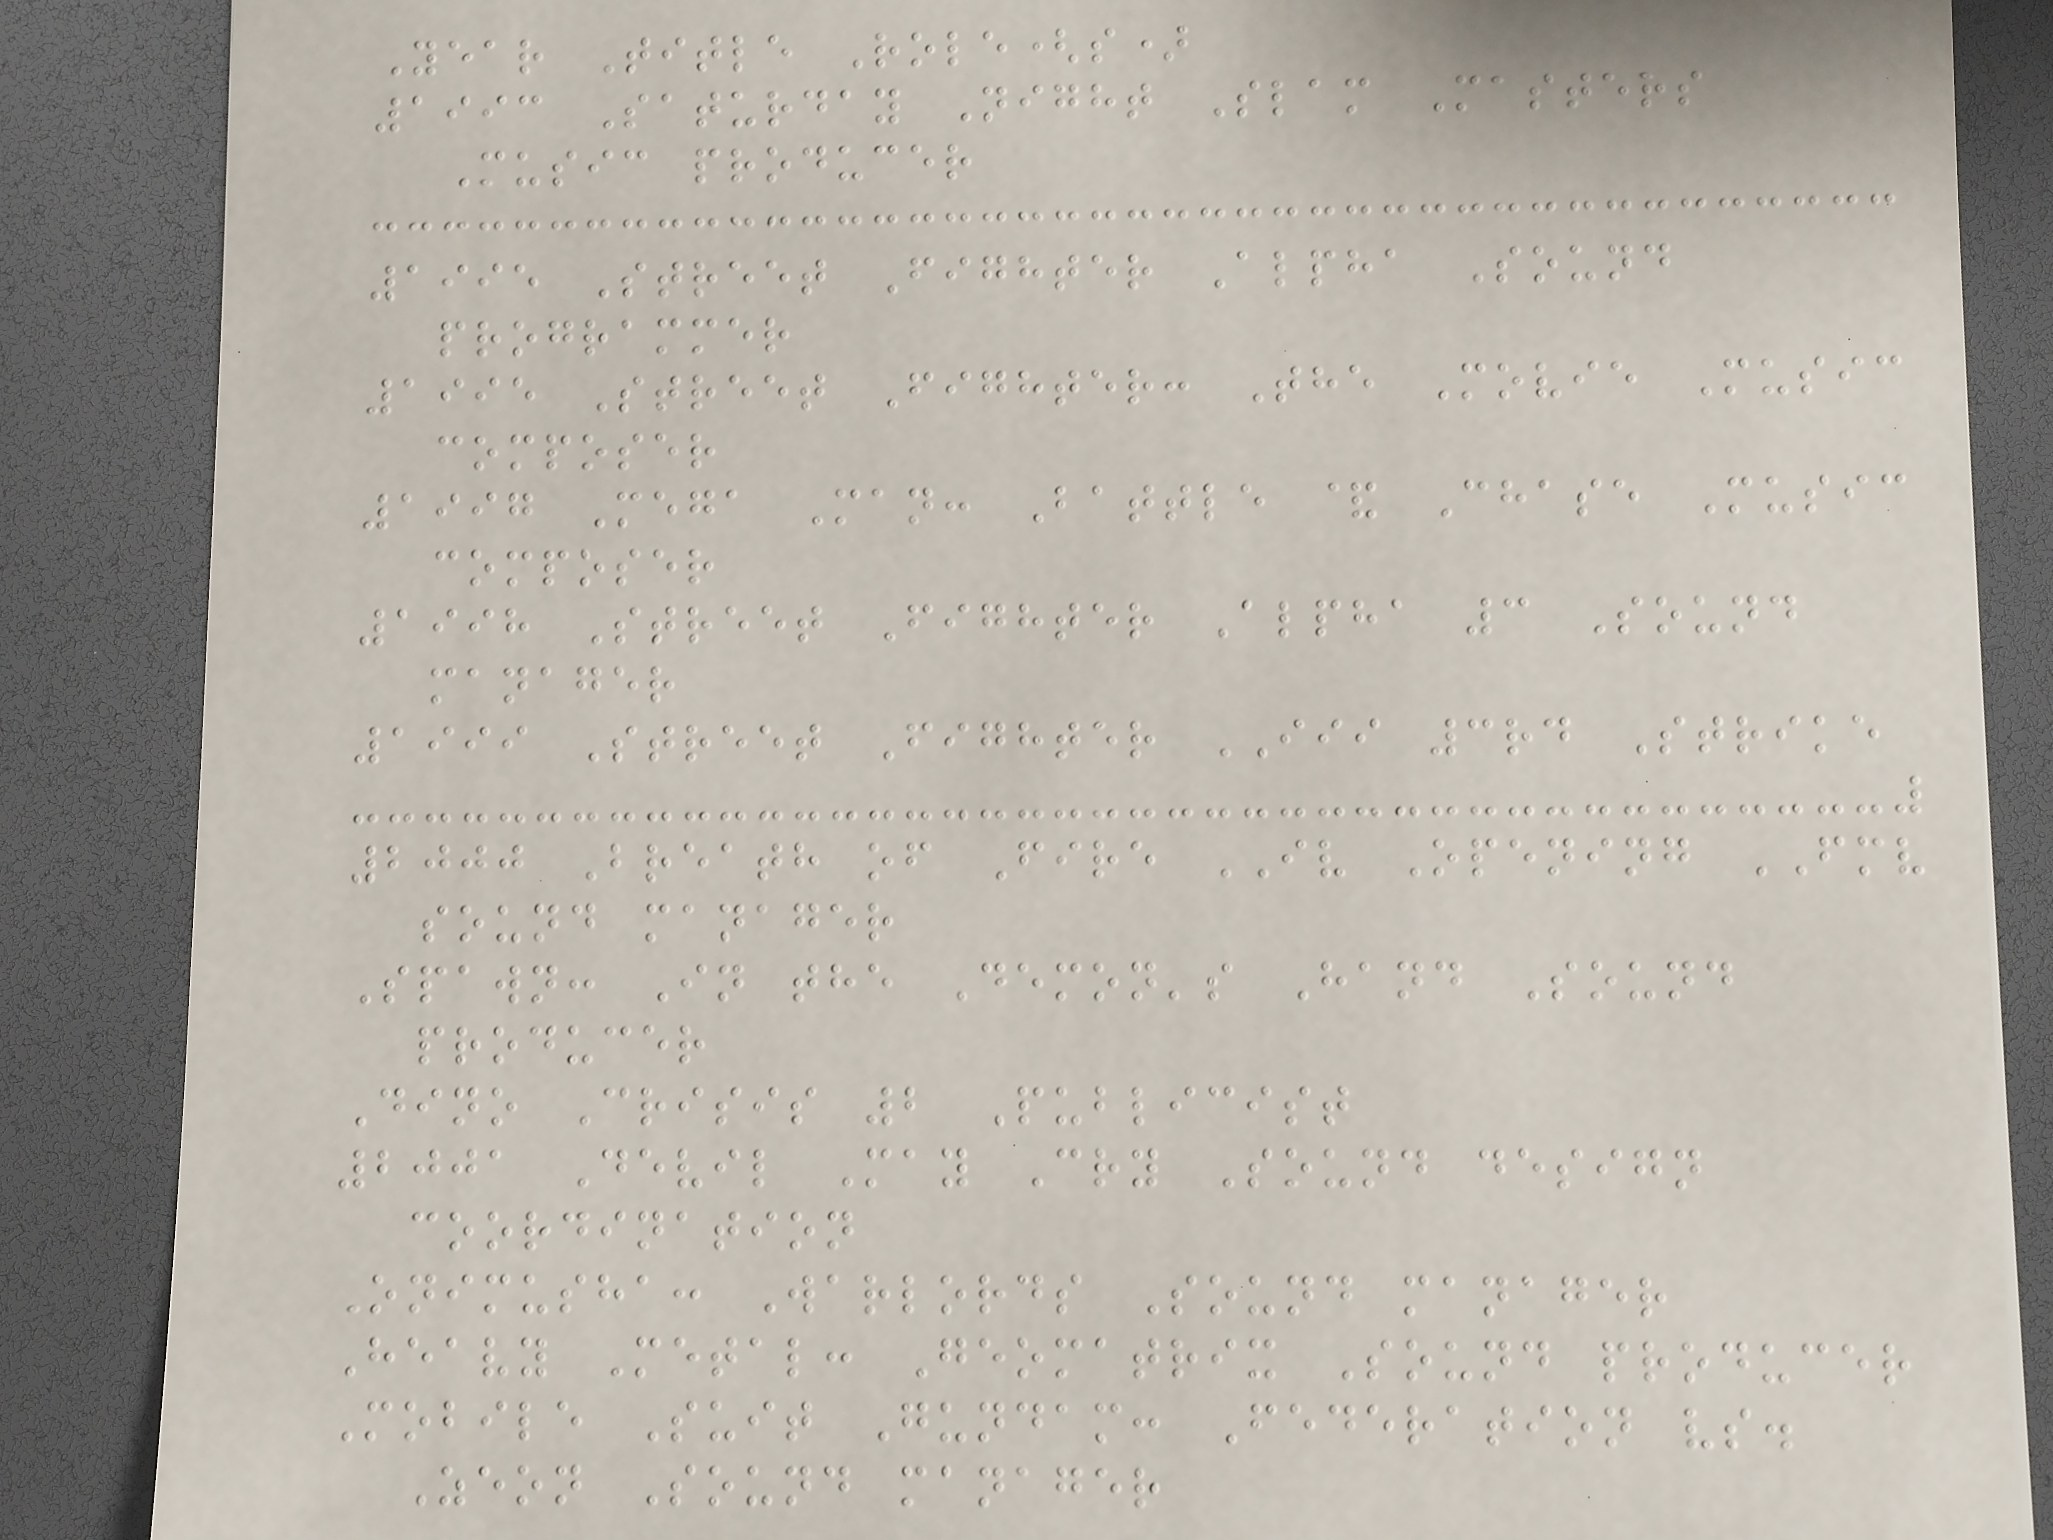Year Title Role(s)
1993 Saturday Night Slam Masters
Music producer
1995 Street Fighter Alpha Sound
programmer
1995 Street Fighter: The Movie Music
composer
1997 Mega Man: Battle & Chase Music
composer
1998 Street Fighter Alpha 3 Sound
manager
1999 Street Fighter III 3rd Strike
2000 Breath of Fire IV Opening FMV
sound manager
Spawn: In the Demon's Hand Sound
producer
Dino Crisis 2 Publicist
2001 Devil May Cry Sound design
coordination
Onimusha: Warlords Sound manager
Heavy Metal: Geomatrix Sound producer
Mobile Suit Gundam: Federation vs.
Zeon Sound manager
